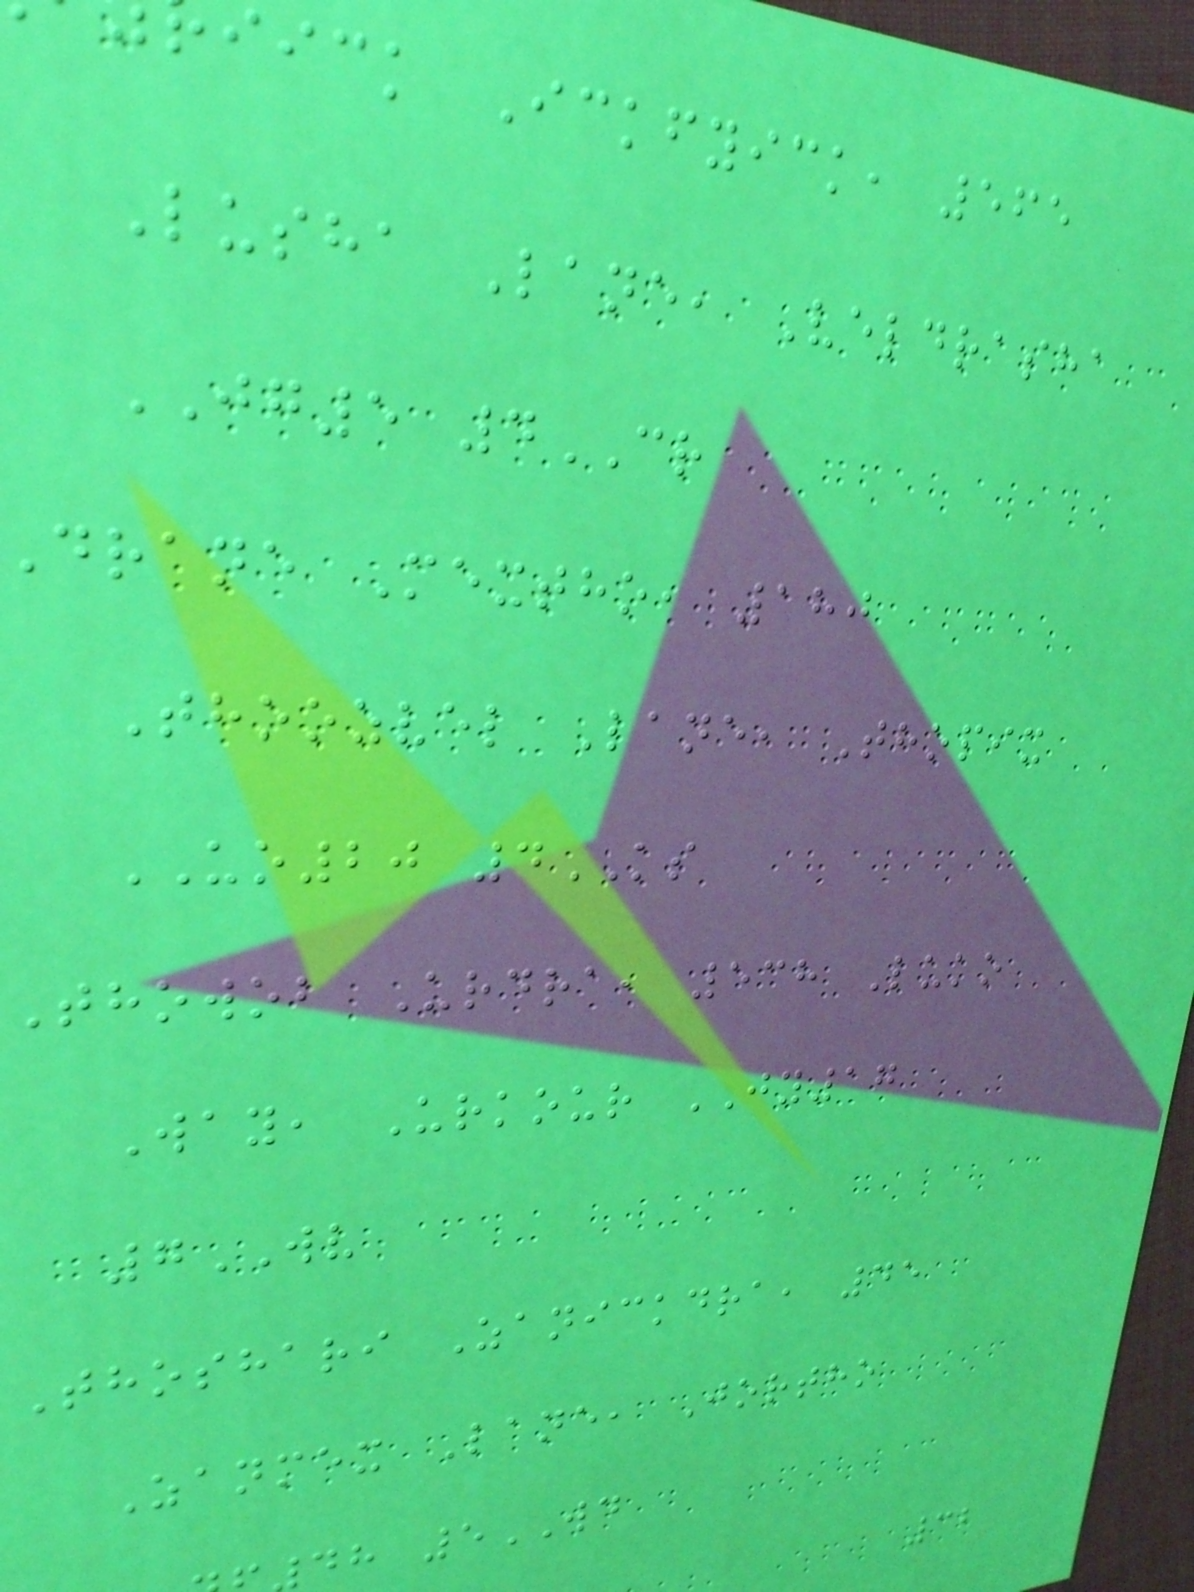iick Ickfyick, 565
Lusha Lane, Veldrasha
JG5 4CR
drane Mextho, 180
Thoozvel Lane, Thopix
UO20 4KS
Thowob Urdra, 538 Luko
Way, Urkour JY17
7WV
Thoshari Zanickdra, 45
Zanmex Lane, Jortho
dh 5WD
32
